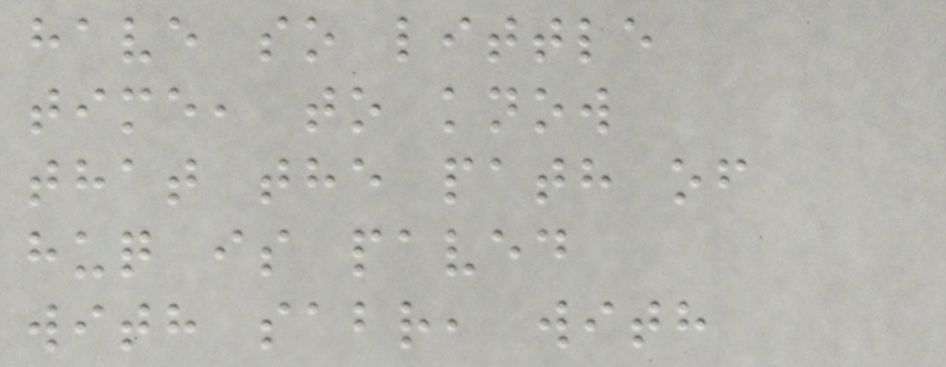have so little
time, to know
that the path of
huq is paved
with sabr, with
